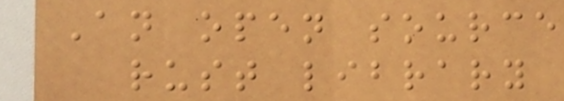An open source
rust library
